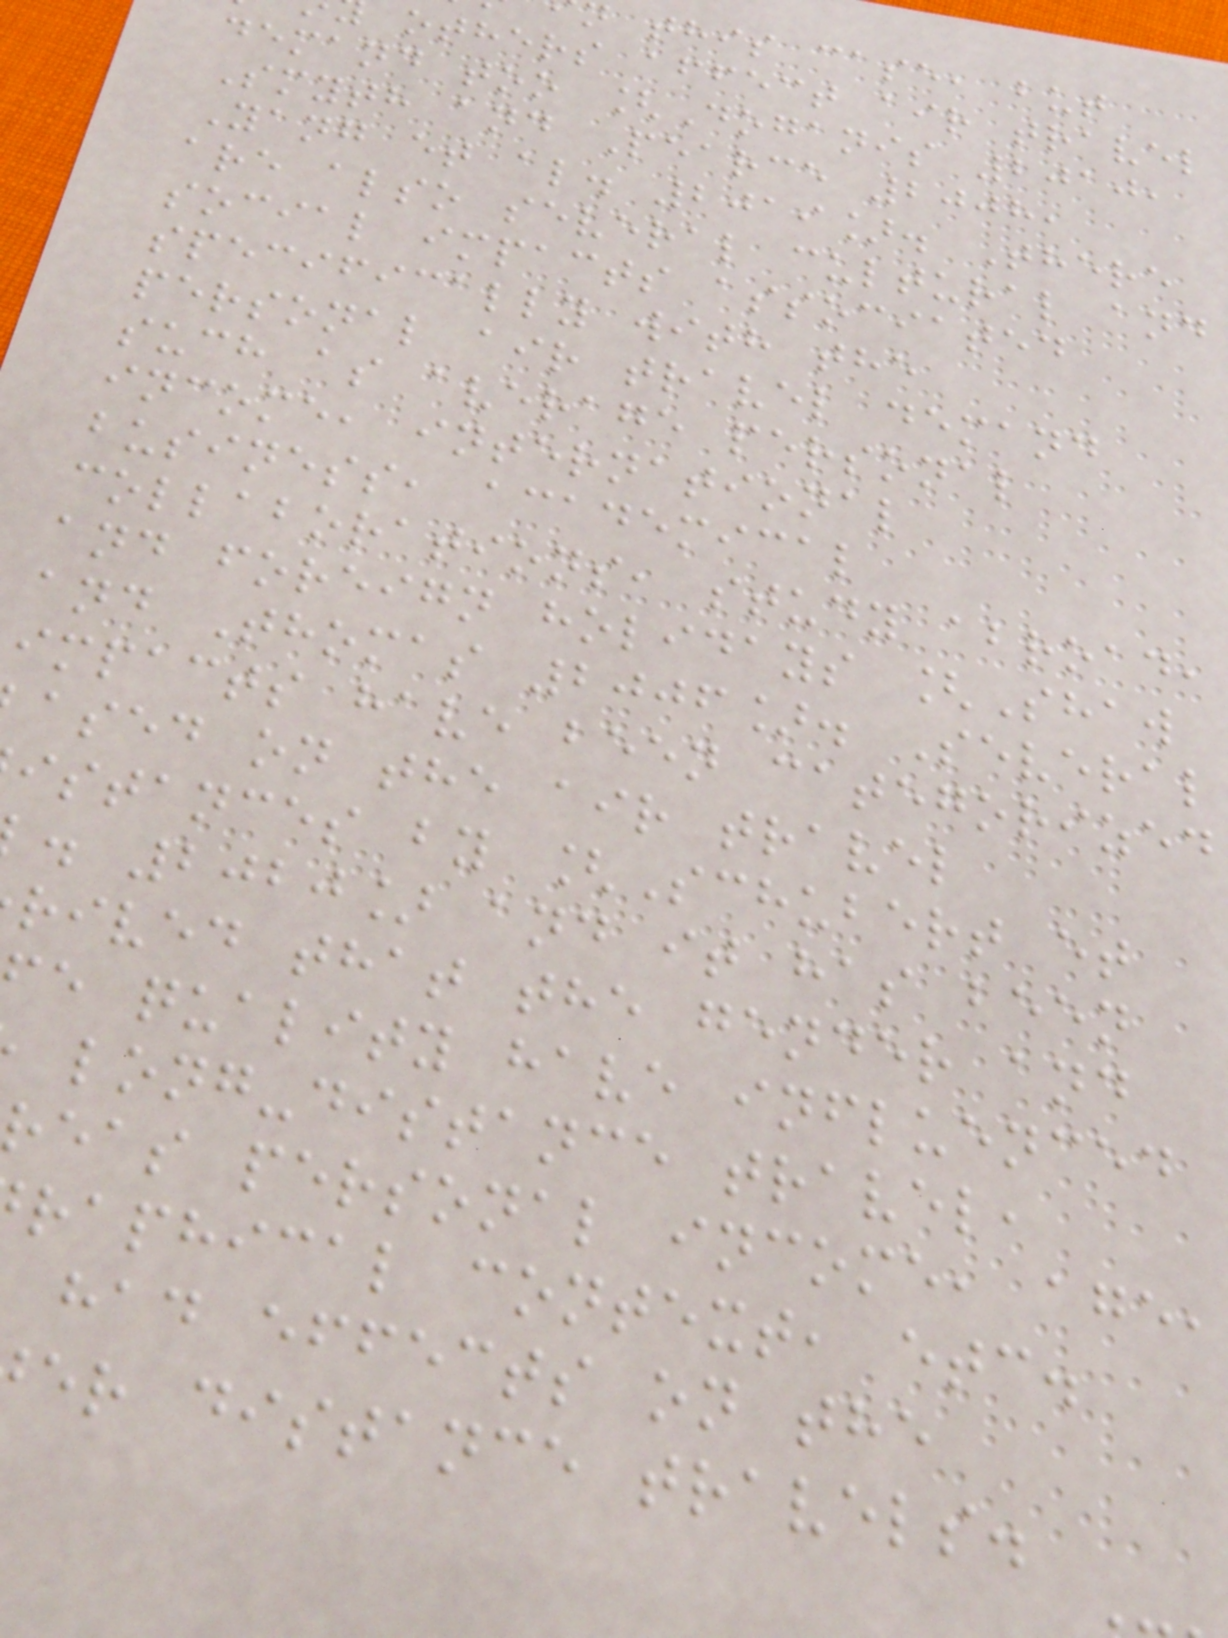this case, but
others affect air travel
demand too [Doganis 2010,
Smyth and Pearce 2008,
Yang et al. 2019]. There
are also several cultural and
social impacts associated
specifically with the
personal air travel demand
such as average personal
income, international
business, academical
collaborations, study abroad,
and foreign holidays [Shaw
and Thomas 2006]. Several
impacts have been categorized
ased on the air travel
istances by [Schubert et
. 2020] and it has been
rived that the gender and
e quality have influenced
long-distance travel,
eas personal income, age,
raphical context, etc.
had effects on the
er distance travels.
